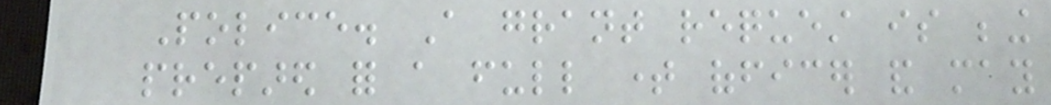Police. A grant request is being
prepared for a full time officer and may
